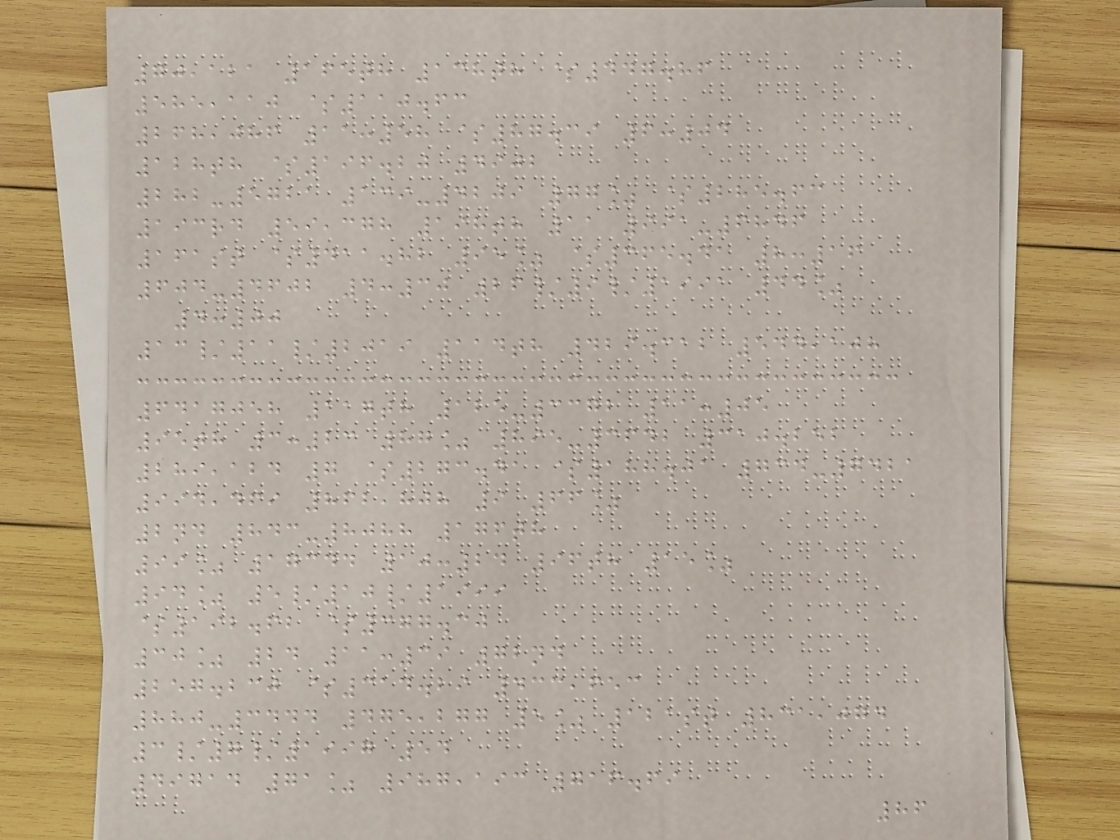70,121 165th 138th $447.86
585,110 $110.63
268,086 11:58 $87.39 6:04
128th $196.20 4902
282-5721 139-4209 77% $285.63
193rd 59,378 198th 11 991-6846
161st $411.82 95% $365.41 8:16
604-4602 4:30 26/9/1991 44%
4:00
13/11/2019 114th 429.312 544,108
6417058 117th 125-3372 11:05
95th 3:23 87% 895-3642 310.252
289,124 7 $273.41 $188.01 734-7421
994,469 862,808 9 66%
2nd 843-8088 176th
99% 17344 10:24 96th 15%
94% 5/10/1999
$192.62 $377.30
30% 24 11:39 72nd
257.230 $314.29 433,653
880-3444 475,277 5% 121st 831,074
3/7/1997 54
49714 71% 987,193 716.69
86
